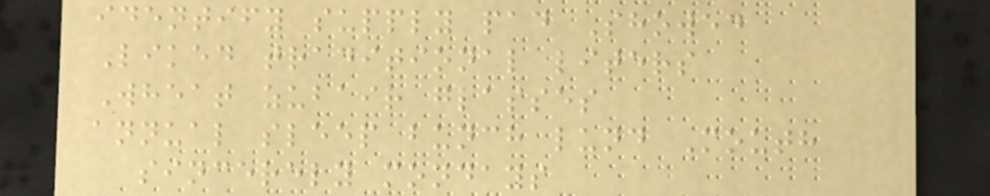identify supply pad Showed
Liked traditional liters
Wheat zubair glasses
annual sleep bunch lund Mouth
sincerely mondays
